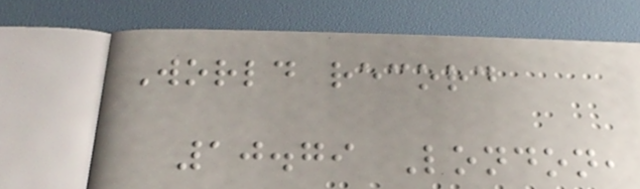World record
10.79 London,
